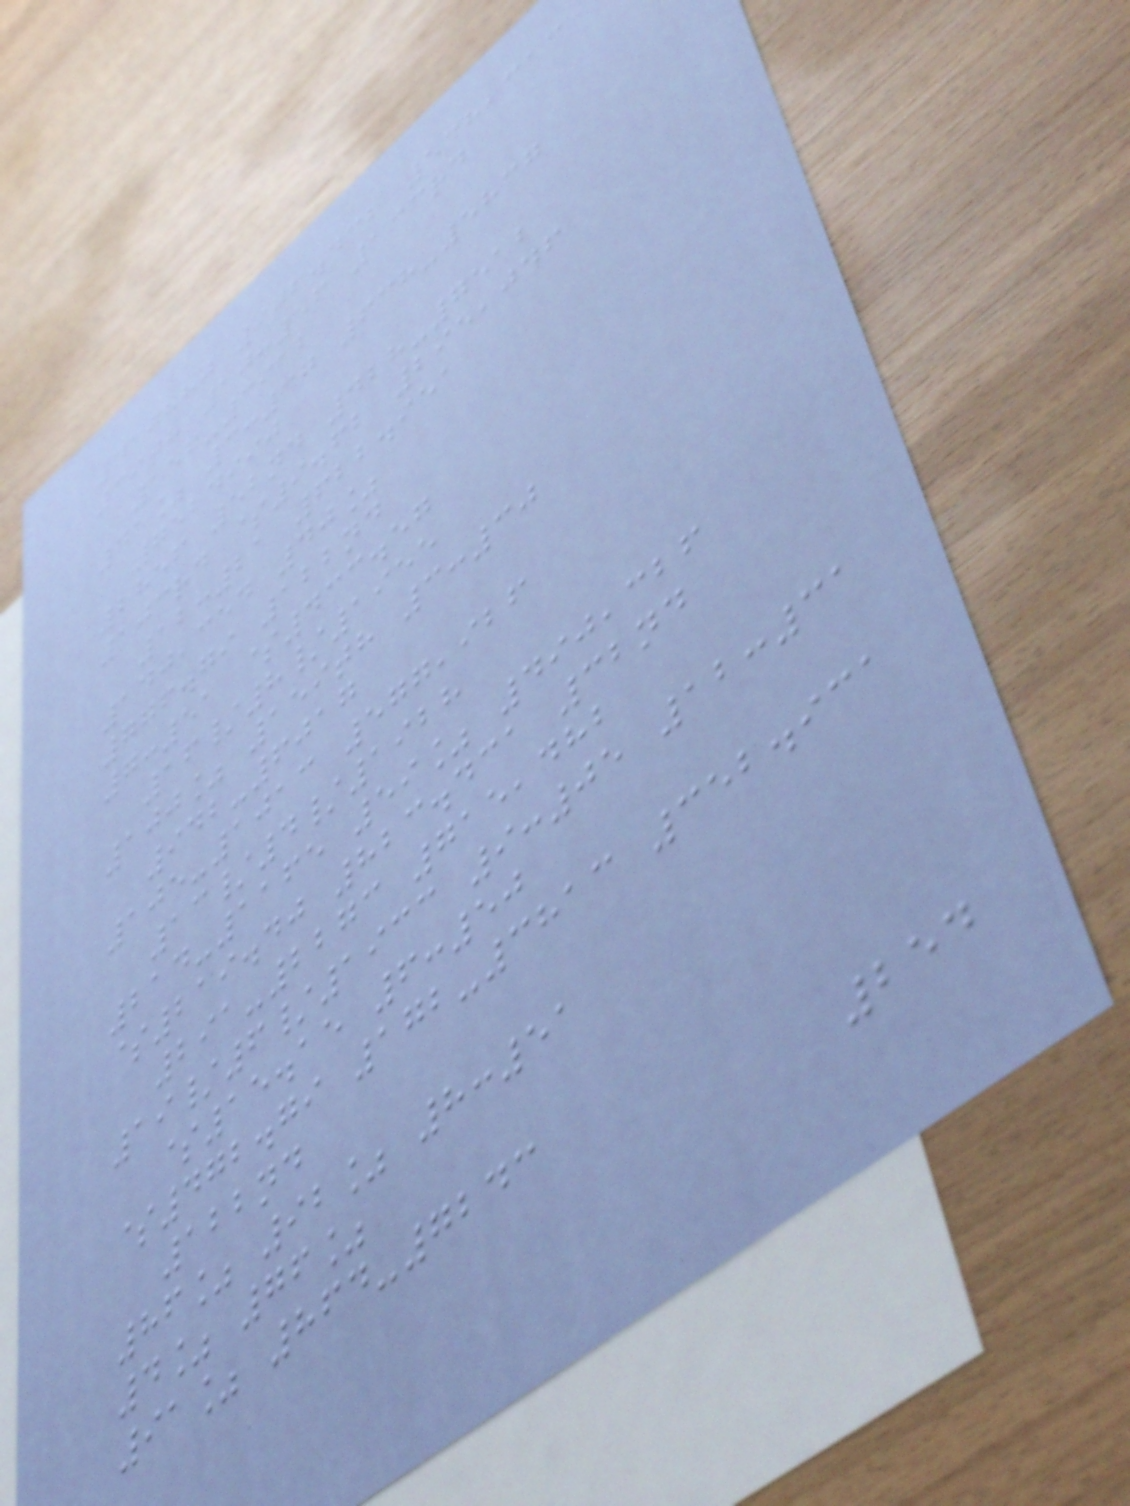410880 906.432 538,313
39th 10:56 133rd
156-3912
41% 3:37 638-5837
7524990
2856 52nd 428-7512
103rd $9.62 295,046
12:21 622.951
140,354 40%
776.79 122nd
7:51 $433.57
16/8/1955
100% 159th 3:30
942-6017
105-1013 577,926
13/4/1928
214-1165 59% 490,326
$219.40 823.431 32nd
291-2273 715,482
19/6/1933 9:05 12:31
$15.15 6:50
$472.79 172-3813 352.931
122nd
86% 92% 8:51
4% 76%
91% 864-7243
254
